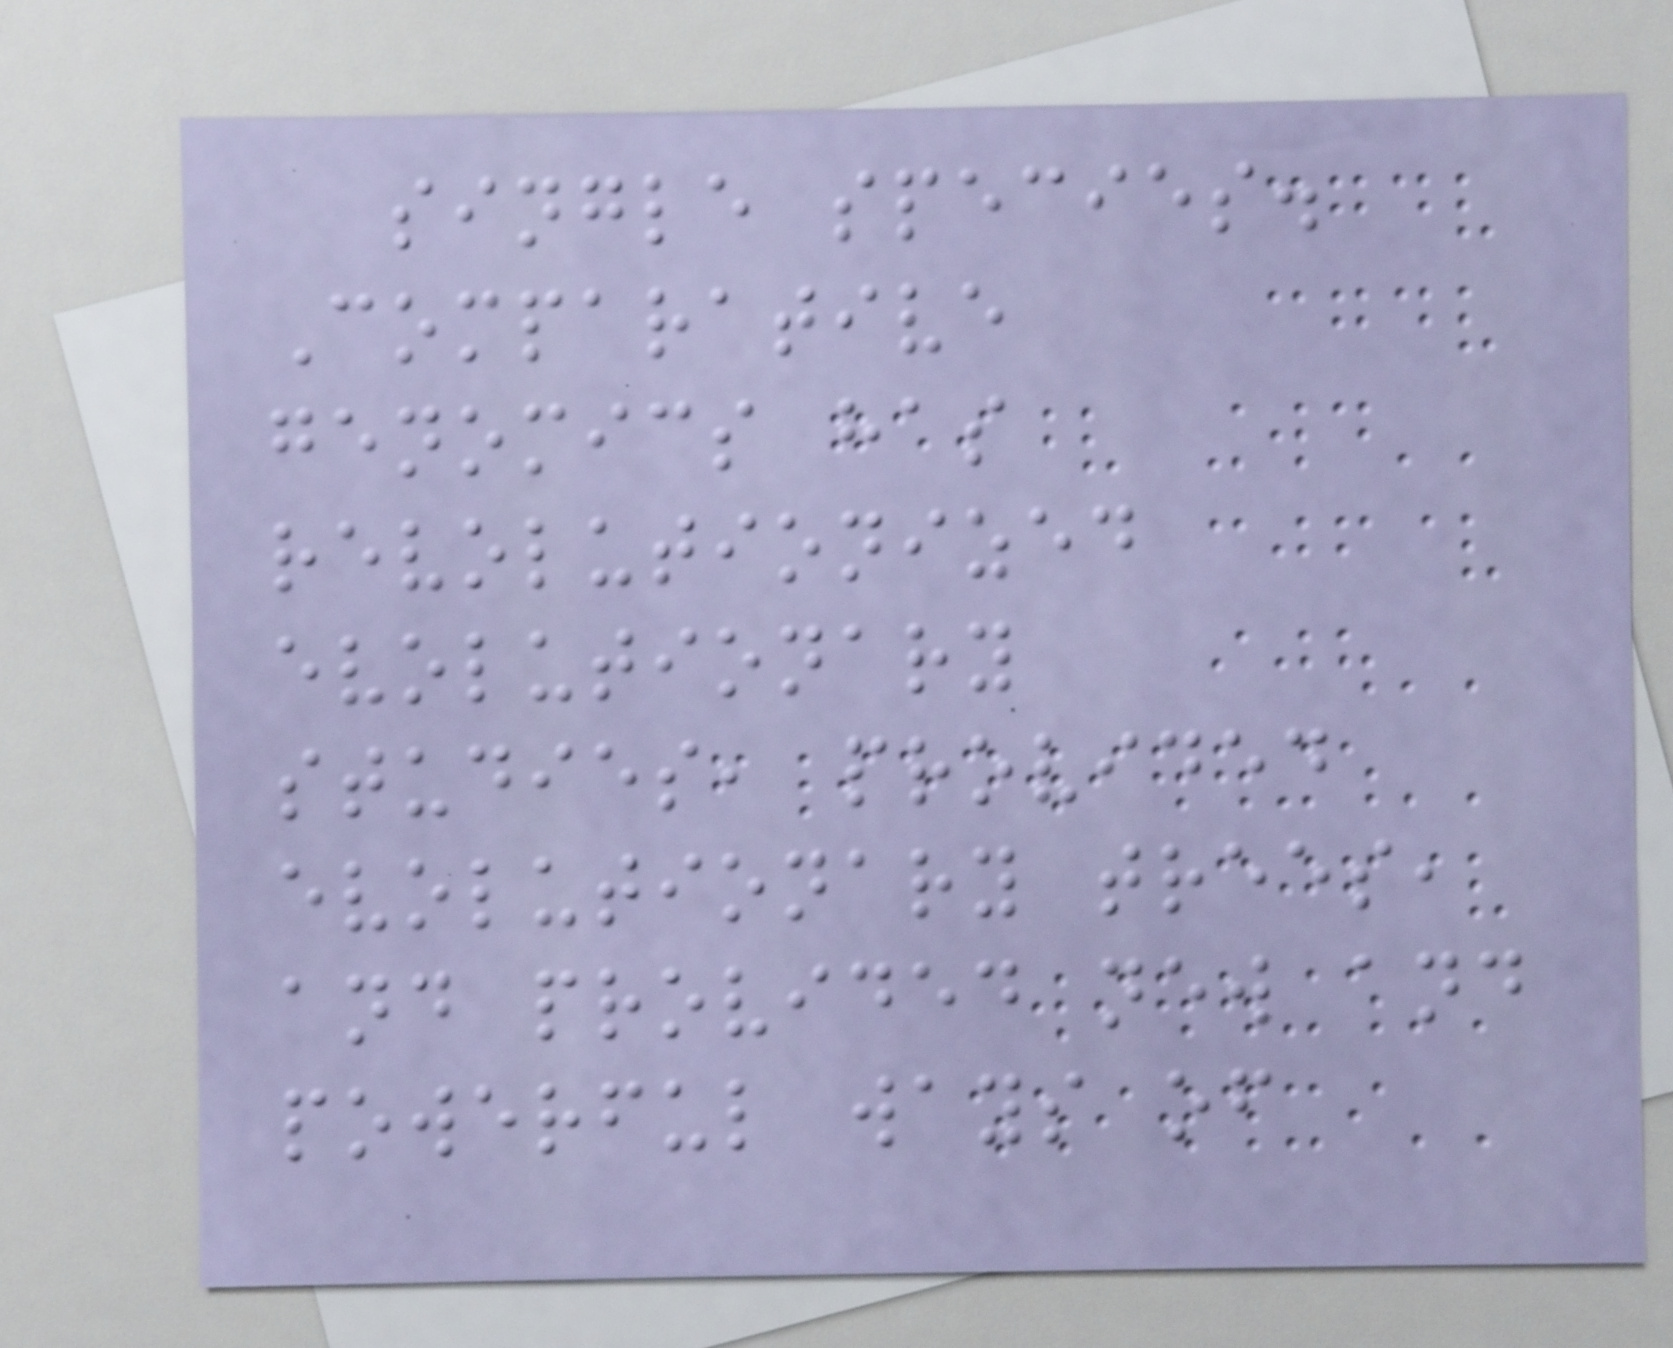single species.
Comparative
genomics has
revolutionized
evolutionary
studies, provided
evolutionary trees,
and provided new and
powerful ways of
